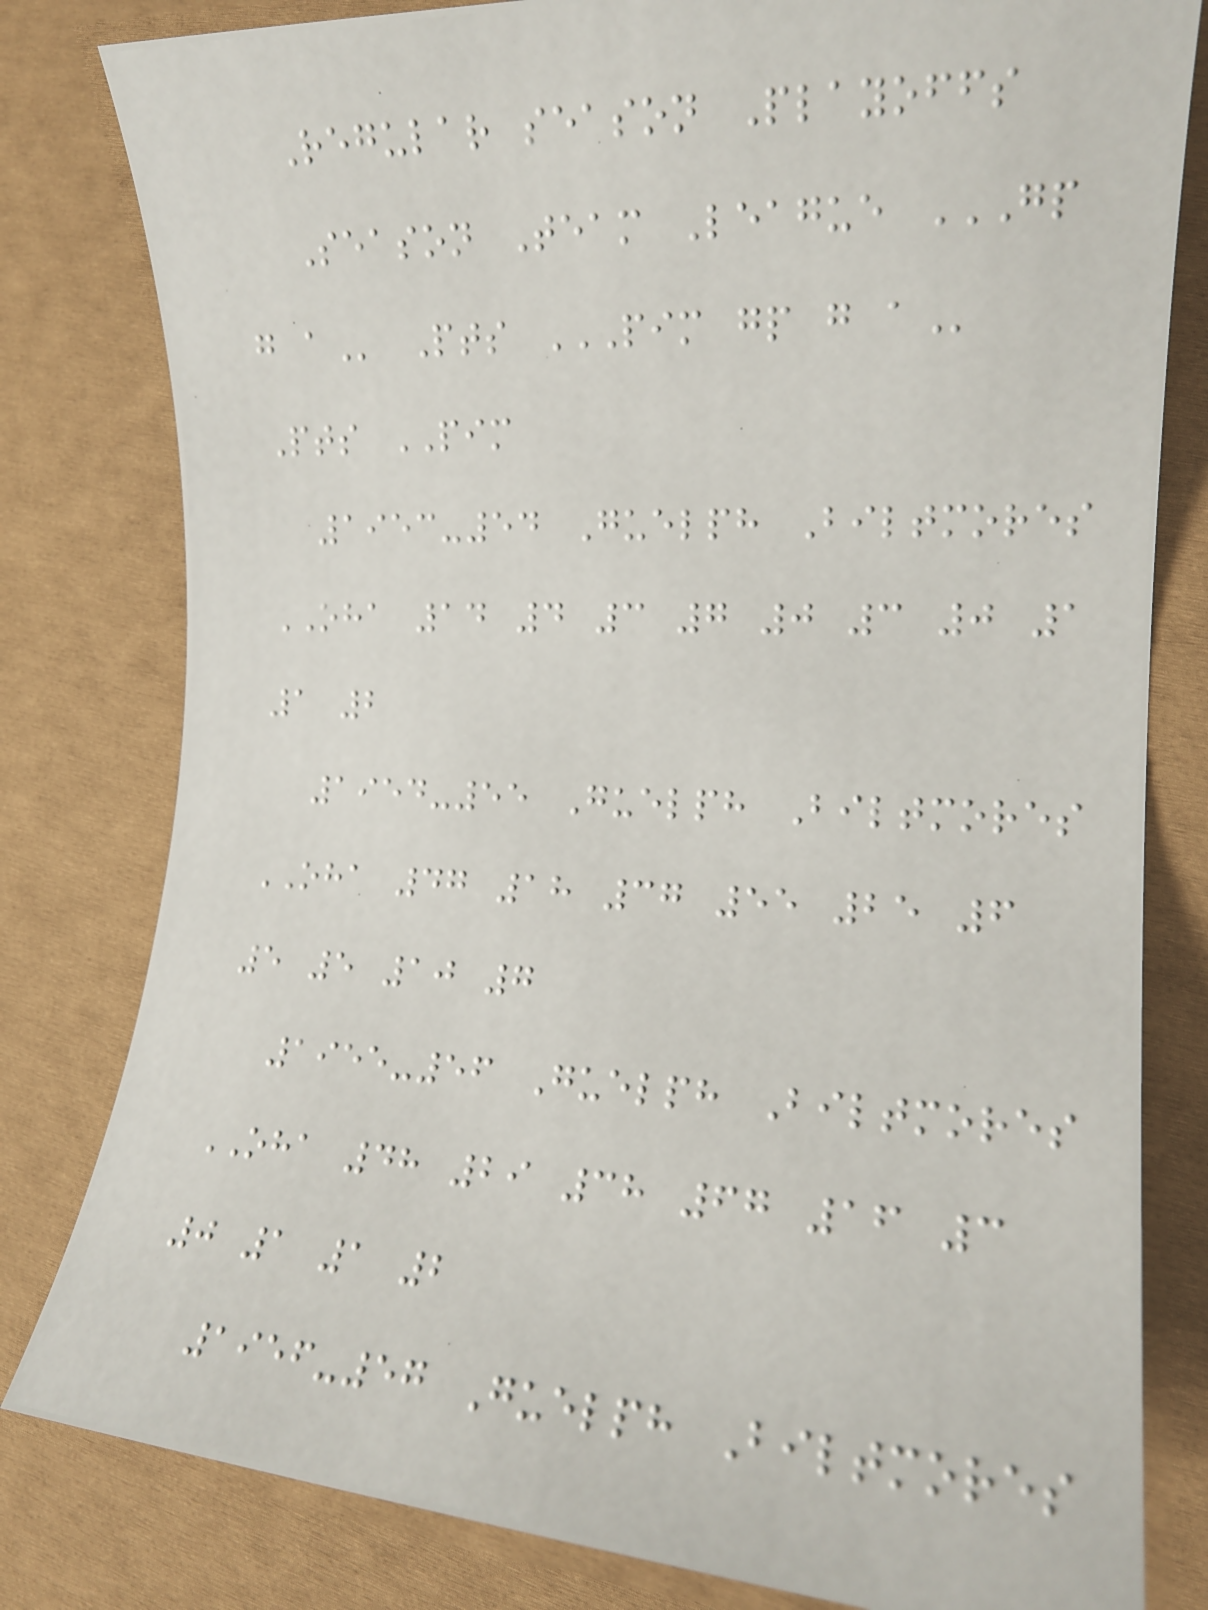Regular season Playoffs
Season Team League GP
G A Pts PIM GP G A
Pts PIM
1953-54 Guelph Biltmores
OHA 14 4 3 7 0 3 0 1
1 2
1954-55 Guelph Biltmores
OHA 47 18 37 55 25 6
5 5 10 7
1955-56 Guelph Biltmores
OHA 48 29 38 67 16 3
0 1 1 2
1956-57 Guelph Biltmores
